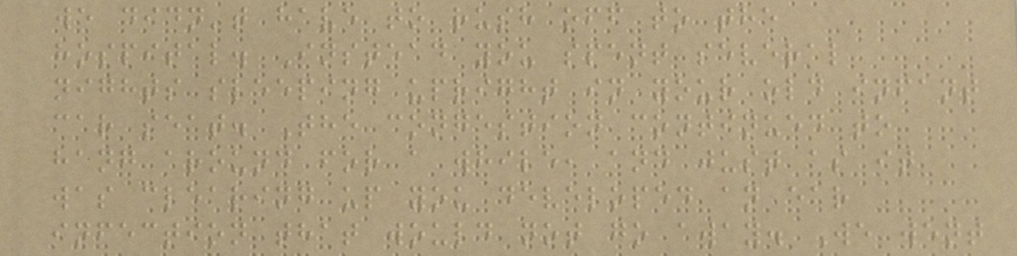we didn't have to rush off to the
hospital. Instead you spent several
nights sleeping upright in your old infant
car seat. The congestion continued to
hang around for a while, and just as it
was clearing up you developed an ear
infection that would not go away. We went
